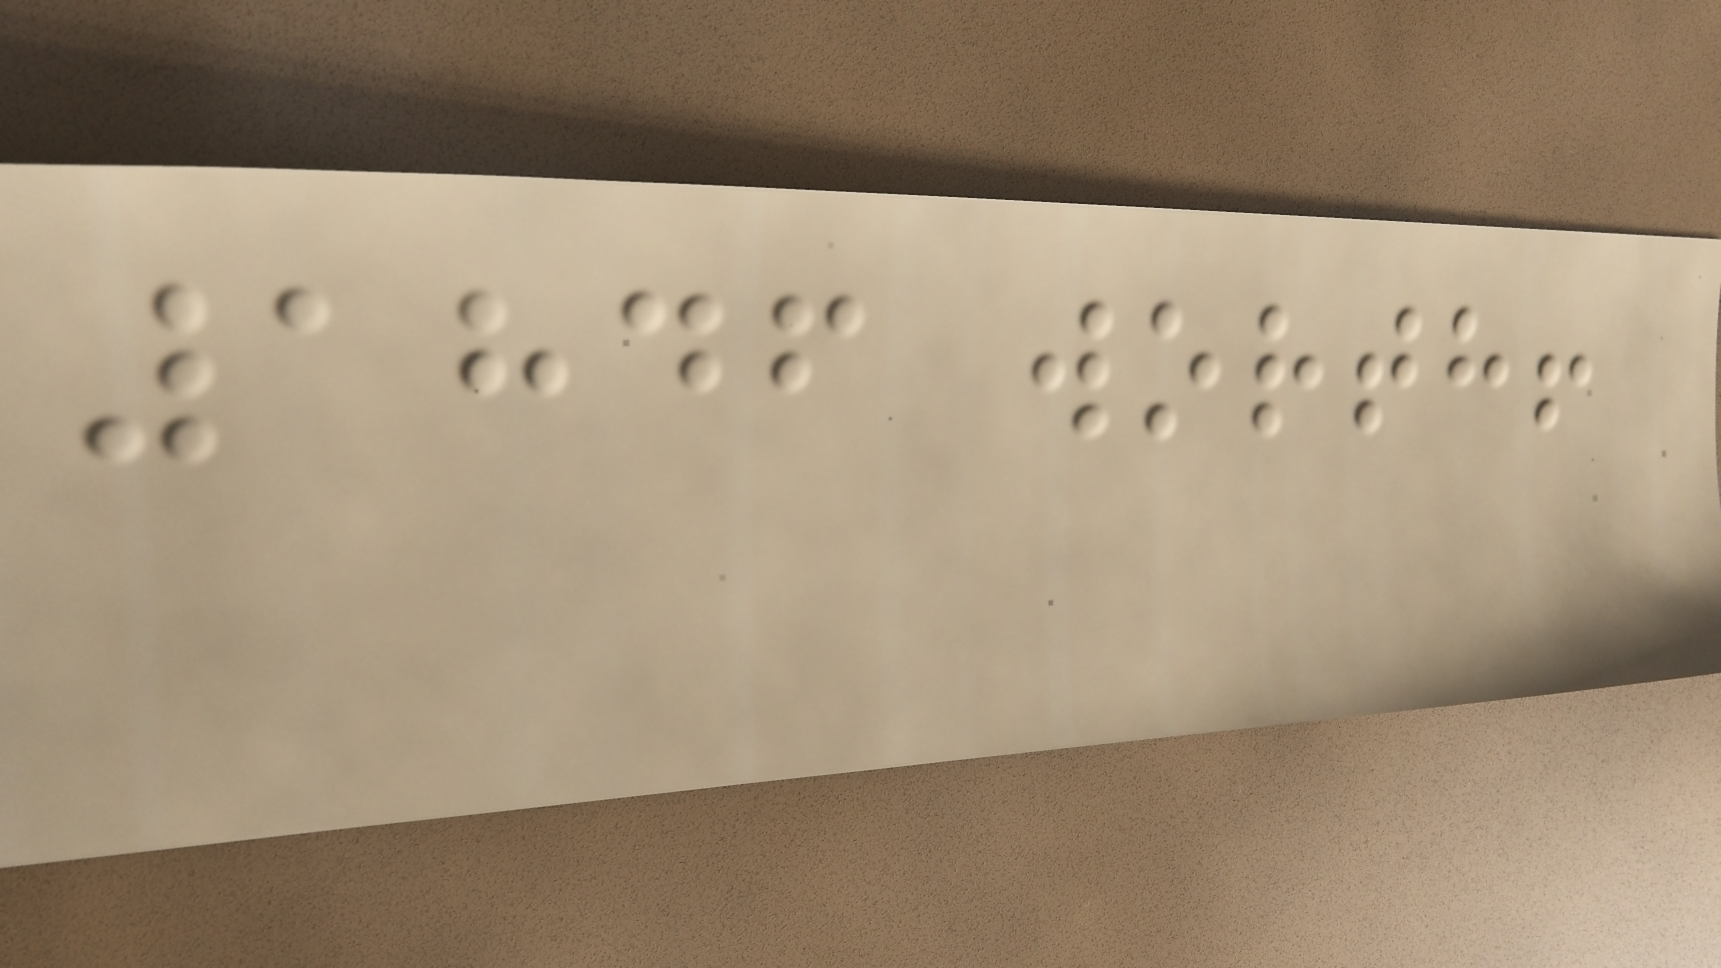1846 worth!
